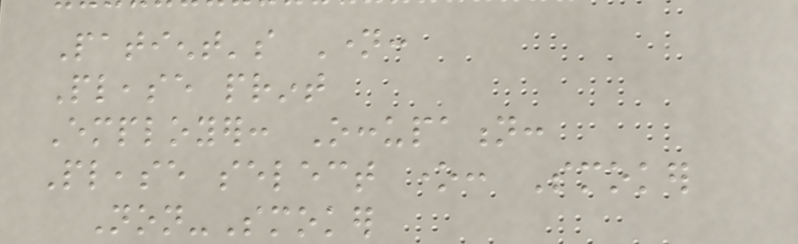Patient's Name:
Please print
Employer: Occupation:
Please select one: Smoker
Non-Smoker
